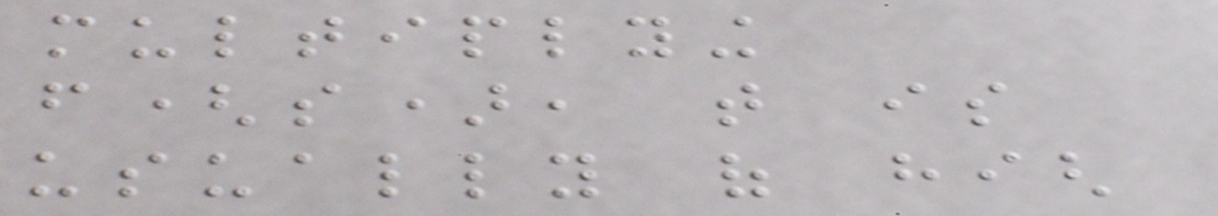multiplying
f(s), that is
usually of high
